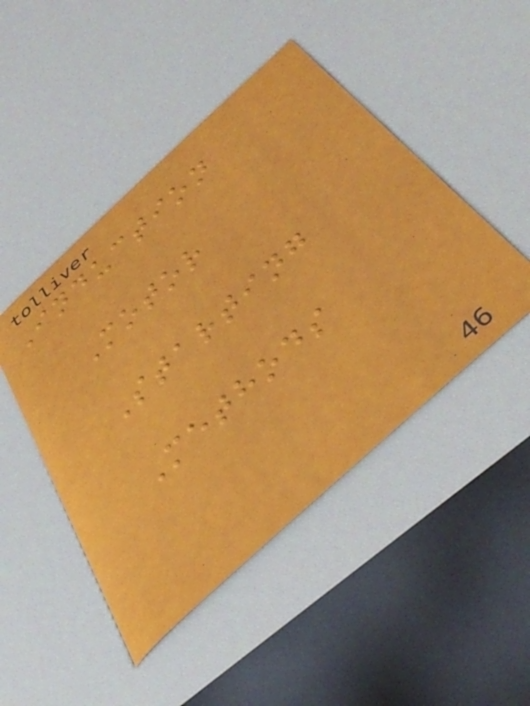Induction
Motor
Starting
Methods
